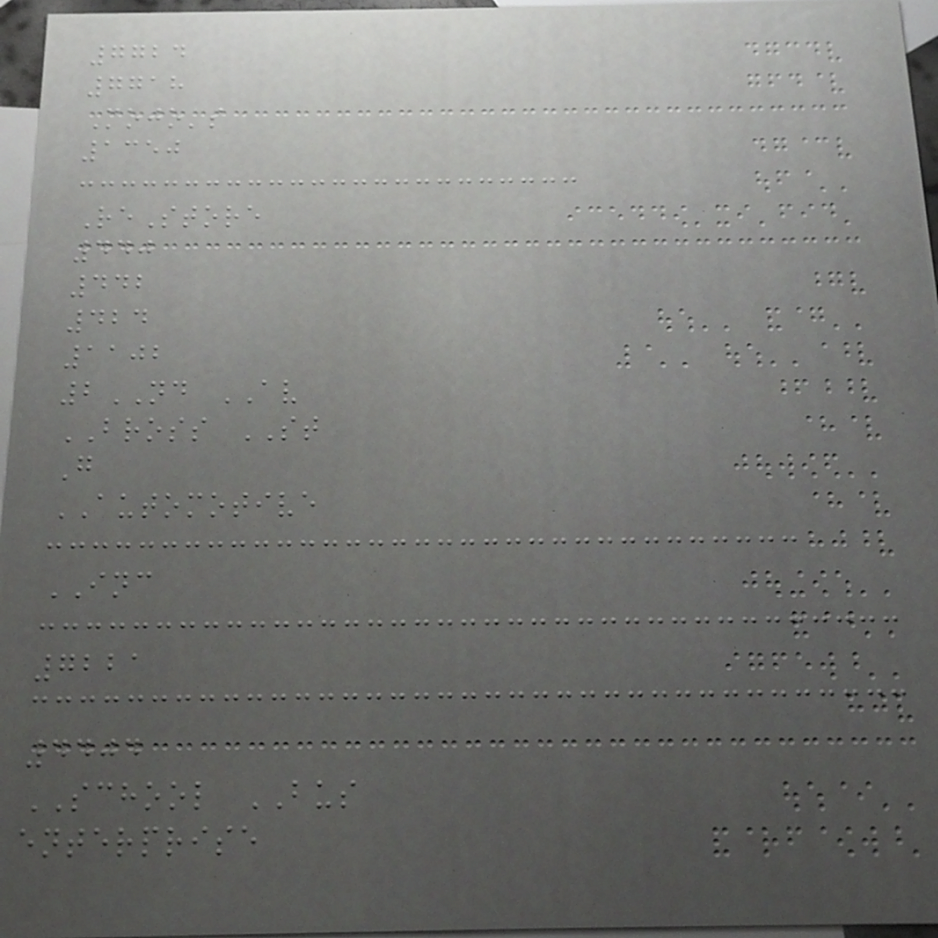7724
7718
Mojo's
1350
ReStore
440
442
424
1102
2ND AV
BROSS ST
G
AUTOMOTIVE
INC
7221
4404
SCHOOL BUS
enterprise
